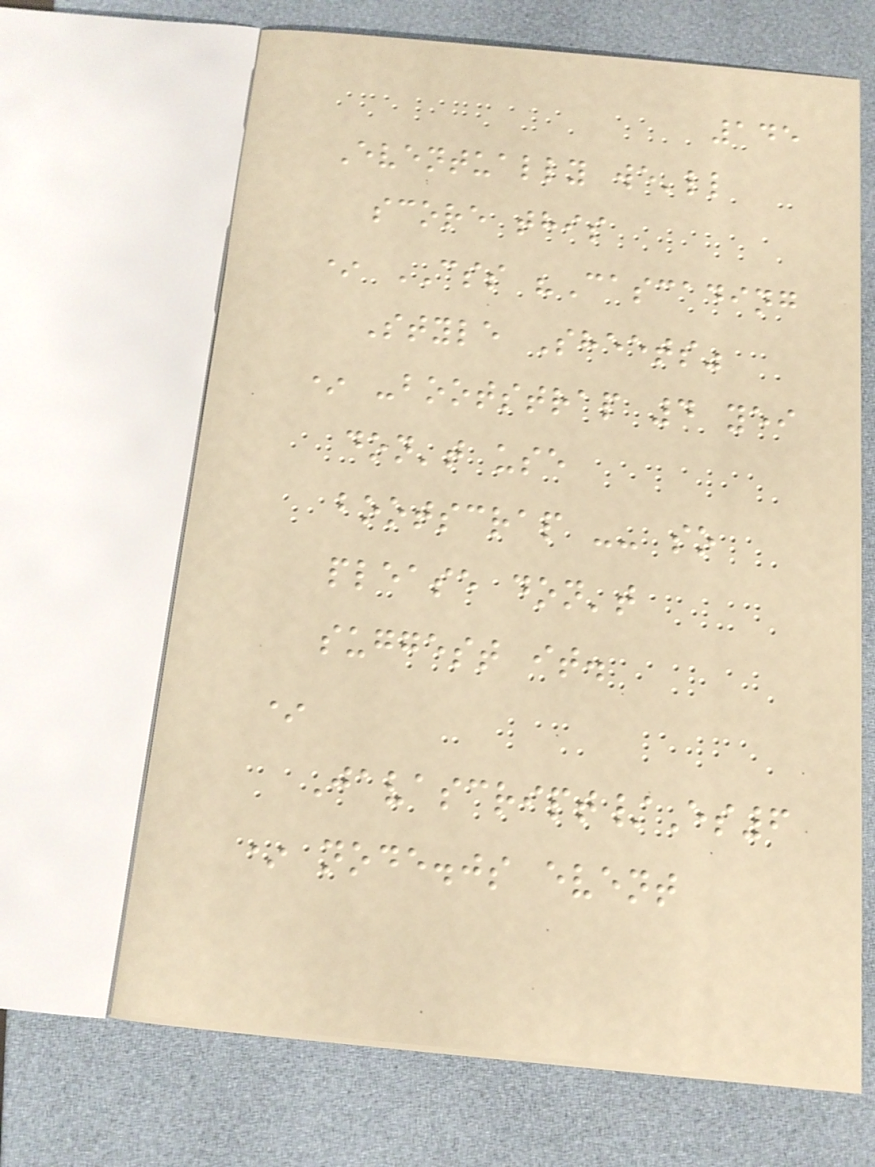145
Eventually we'll
score this
* CSS "Cascading
Style Sheets"
* -bootstrap 4 yei
don't use
bootscrap -- so
please don't
suggest it.
*
Javascript/Es6
* node.js event
